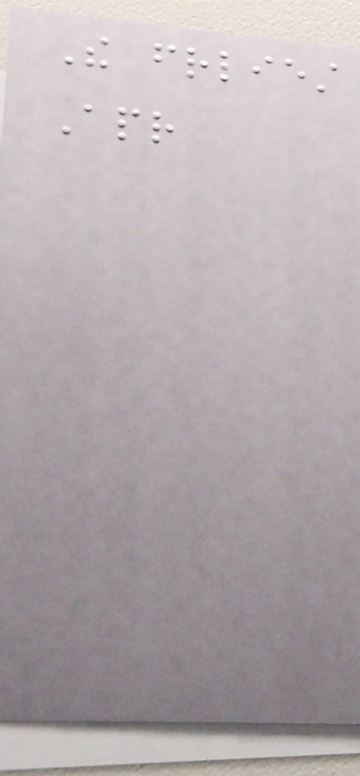The friendliest
Apr
